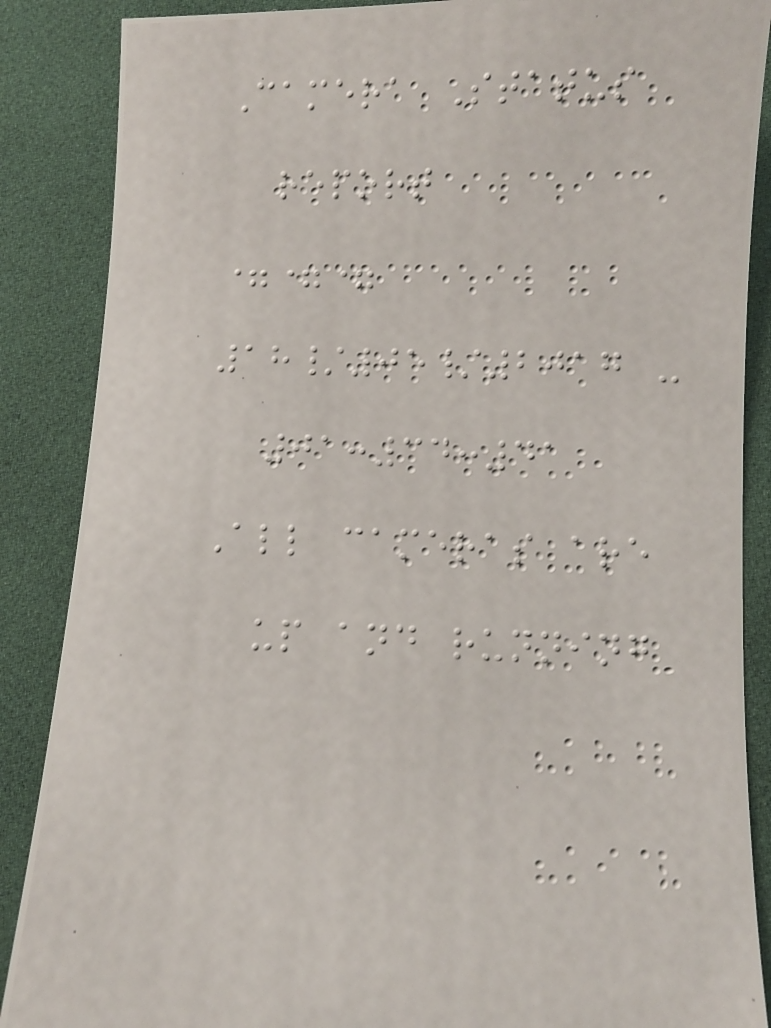Camera Status
report
===
18/05/2017 -
01:34:41
All cameras are
up and running
